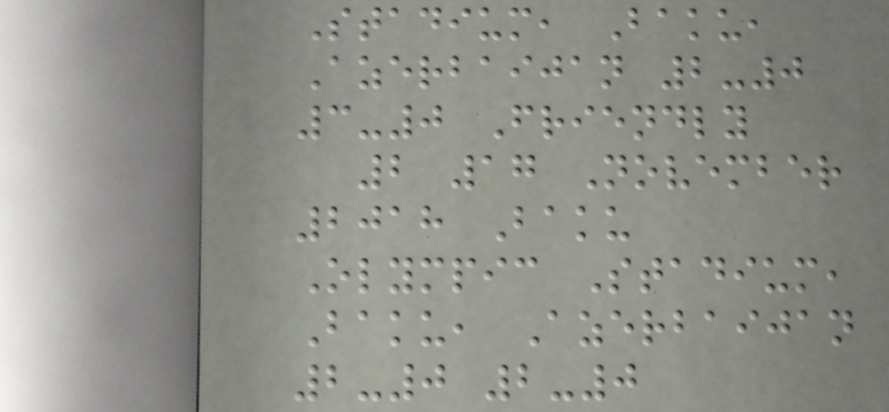Stadium, Baku,
Azerbaijan 2-0
3-0 Friendly
2 17 November
2018 Baku
Olympic Stadium,
Baku, Azerbaijan
2-0 2-0
